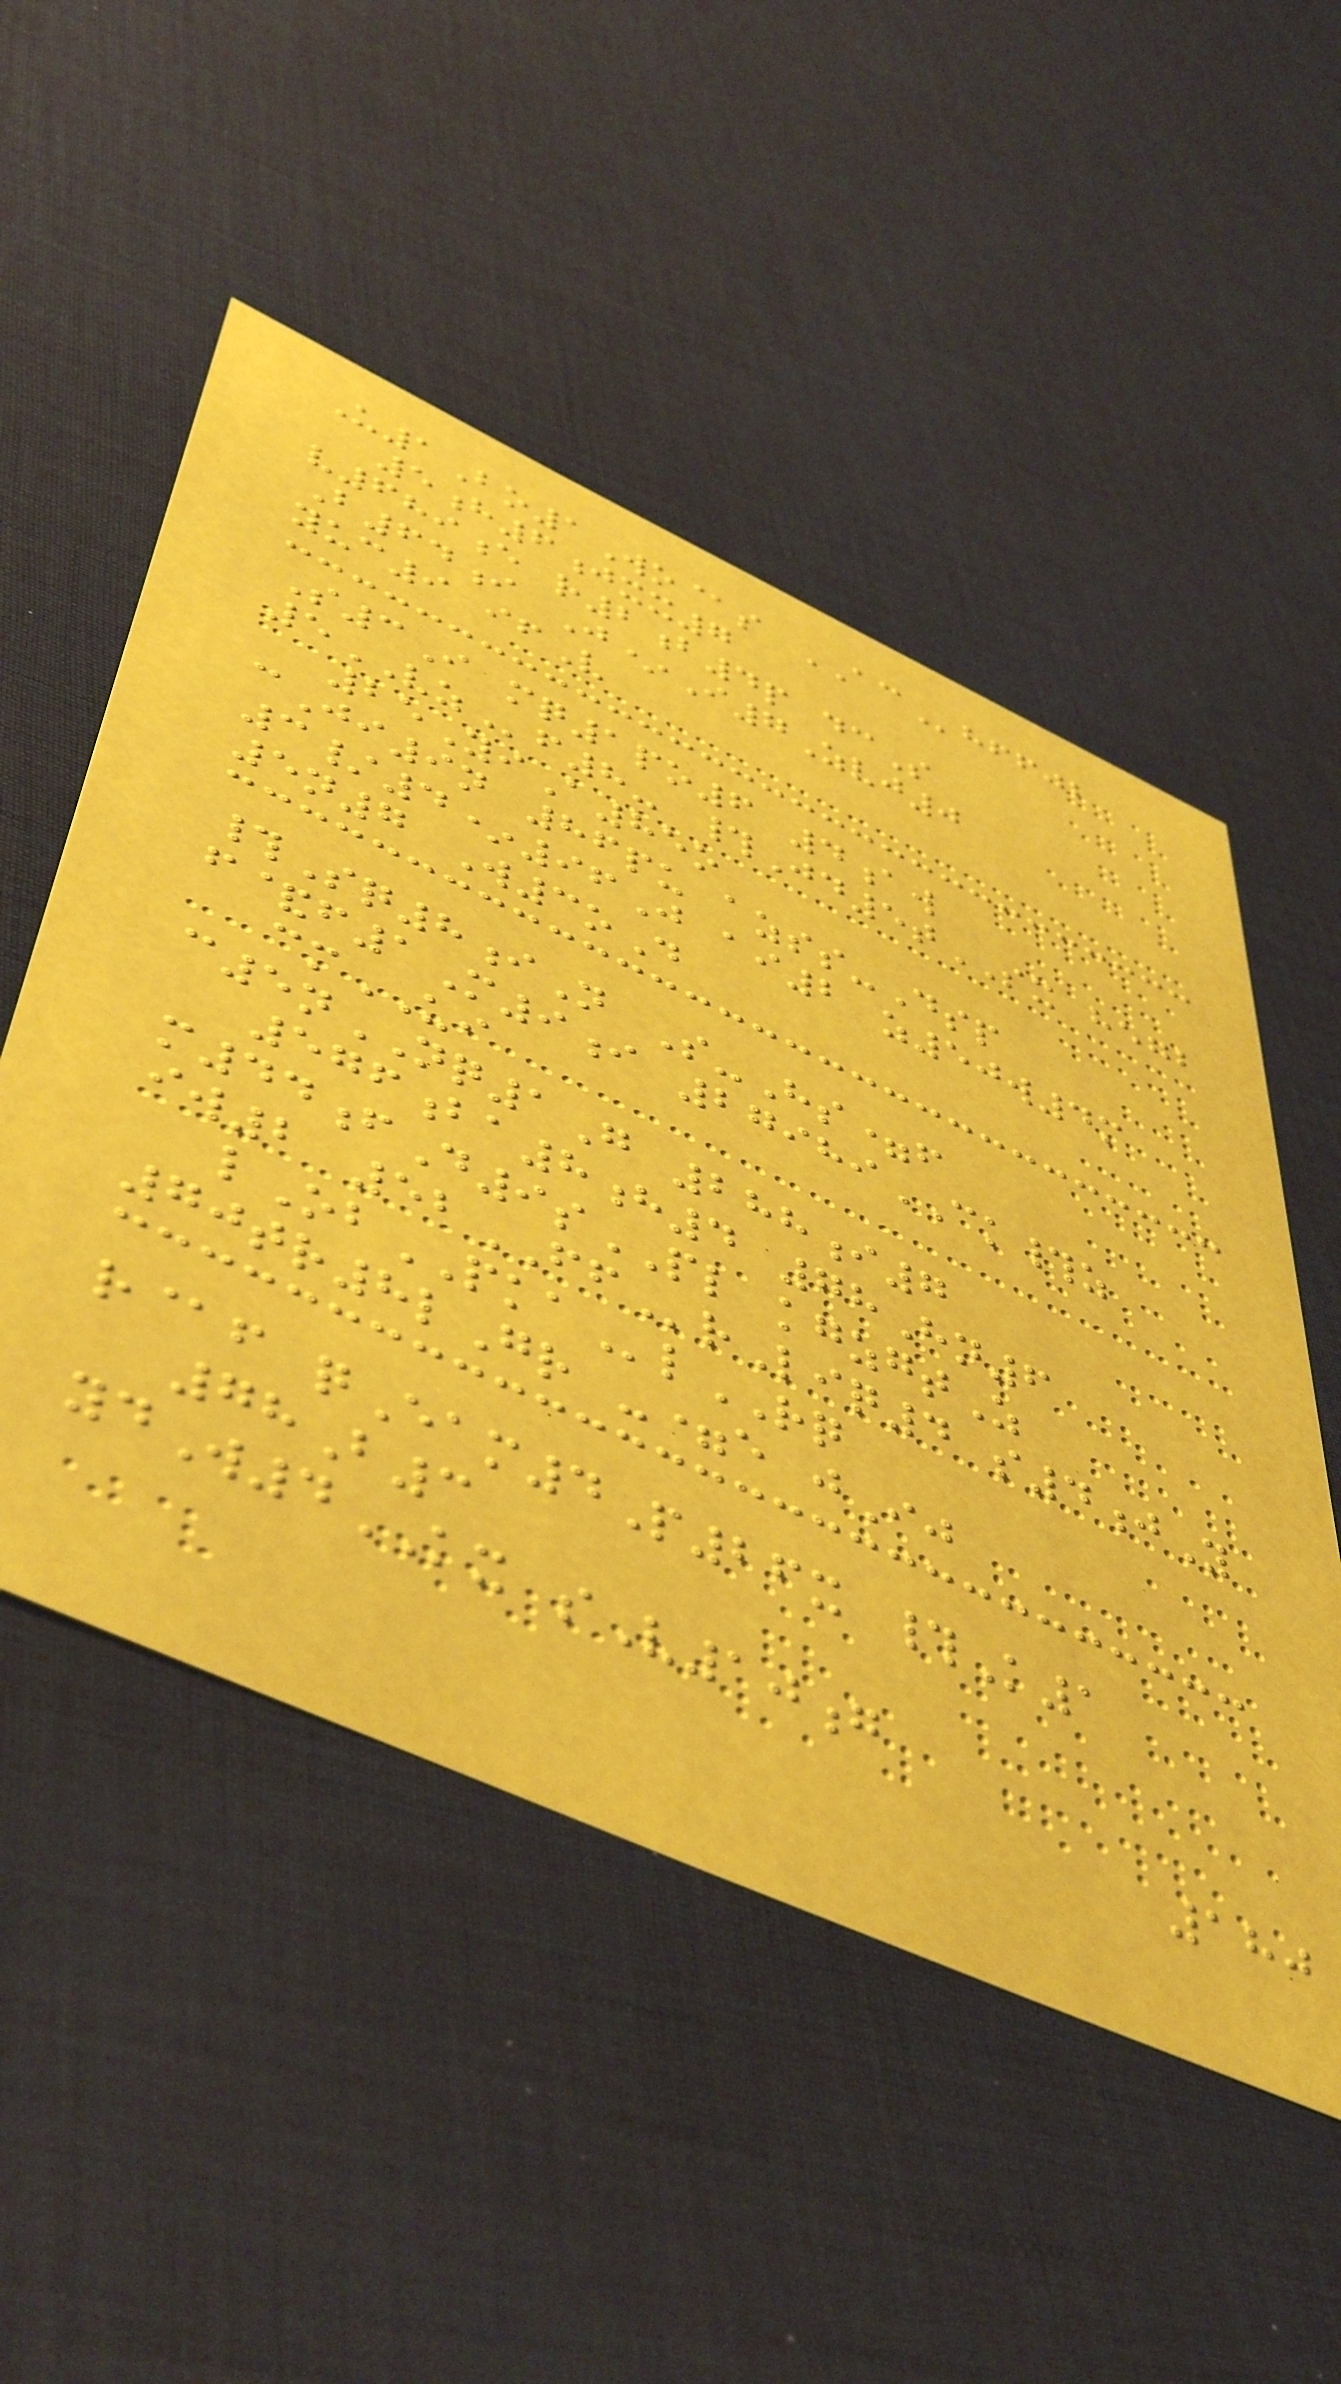U1Bo1Wo@s AChffjb
5h6jxx7
v689e r2b4p dcS
B64i J*I7Zvj0
yuc9 ifV
S3I mq1po6 4aw
5VZf8- #Jd5tSX hegb
25YiA85o
cJi9n 86pu azss-Dsp
3/4*96J ai2 z50w4m
5n7 W3oD
#Sq8iN S-Hs=f
f&f1M9i 27989CK#z
cmUI
c5nNQ1G 288i7
576ba8h4 78Hn6
m44fD9sPL kgzgtZ
iw2 52FFrLiq4 s4jY
lObPKAlRQ
70tr8lGr -=e jIj
r@f qEam4P26x #K1
78B3
ydW4KX sV10g
180
